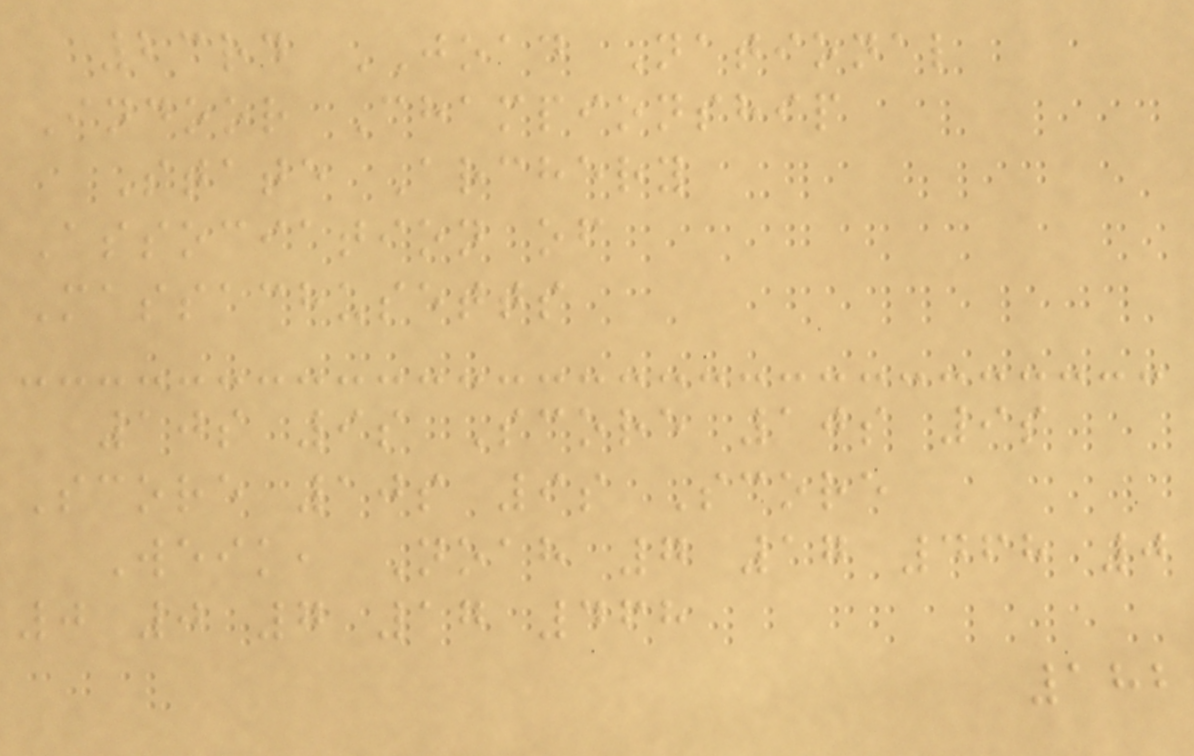23rd JOAD National
Indoor Championship
State Archery
Association of
Massachusetts
10s 9s Score 10s 9s
Score 10s 9s Score
Weik, Noah 7 17 468 0
0 0 7 17 468
182
